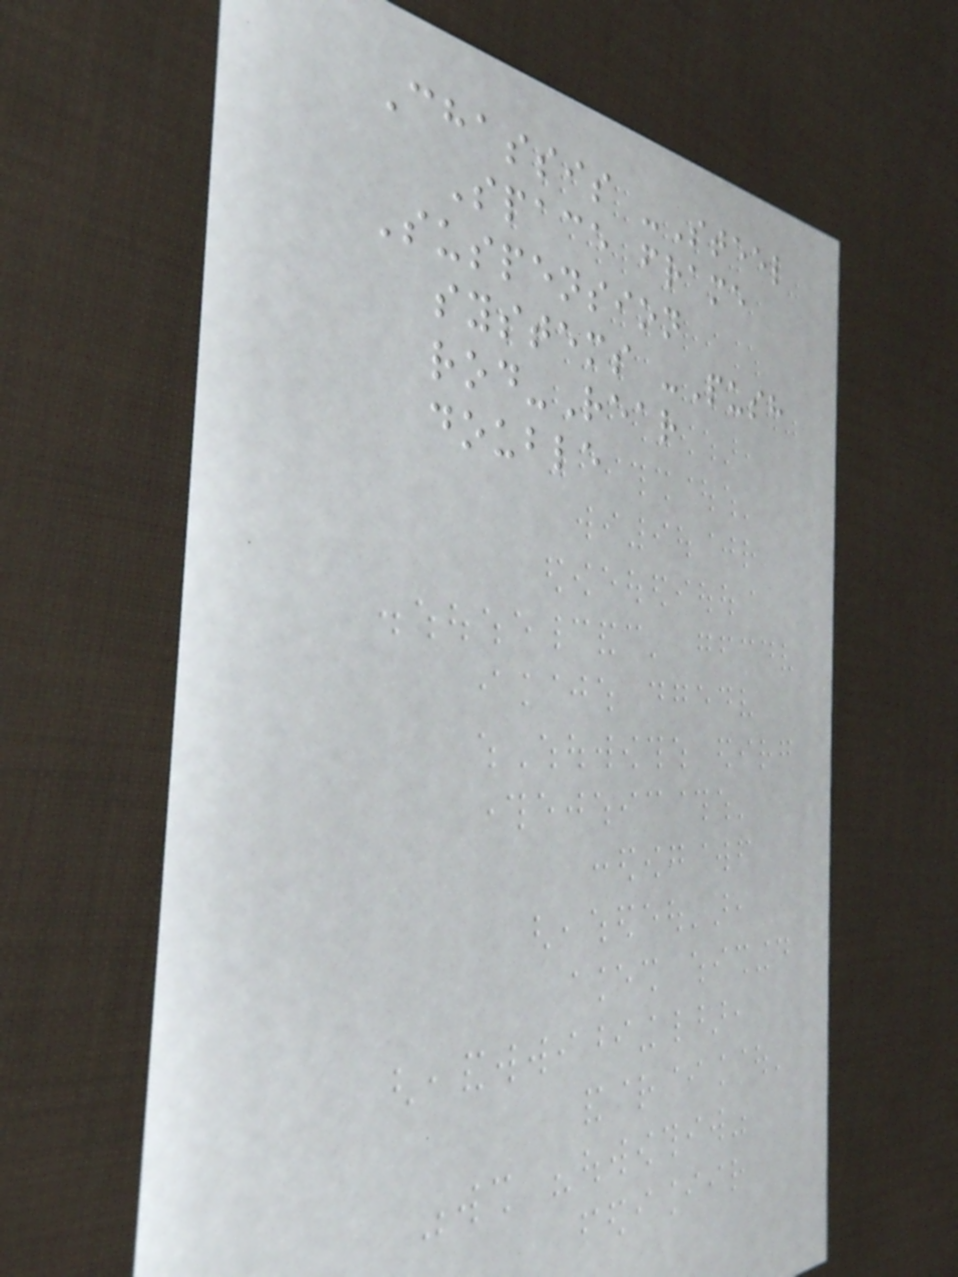Chassis -Steel
Space frame
Suspension
systems -Push
rod-Rear
double
